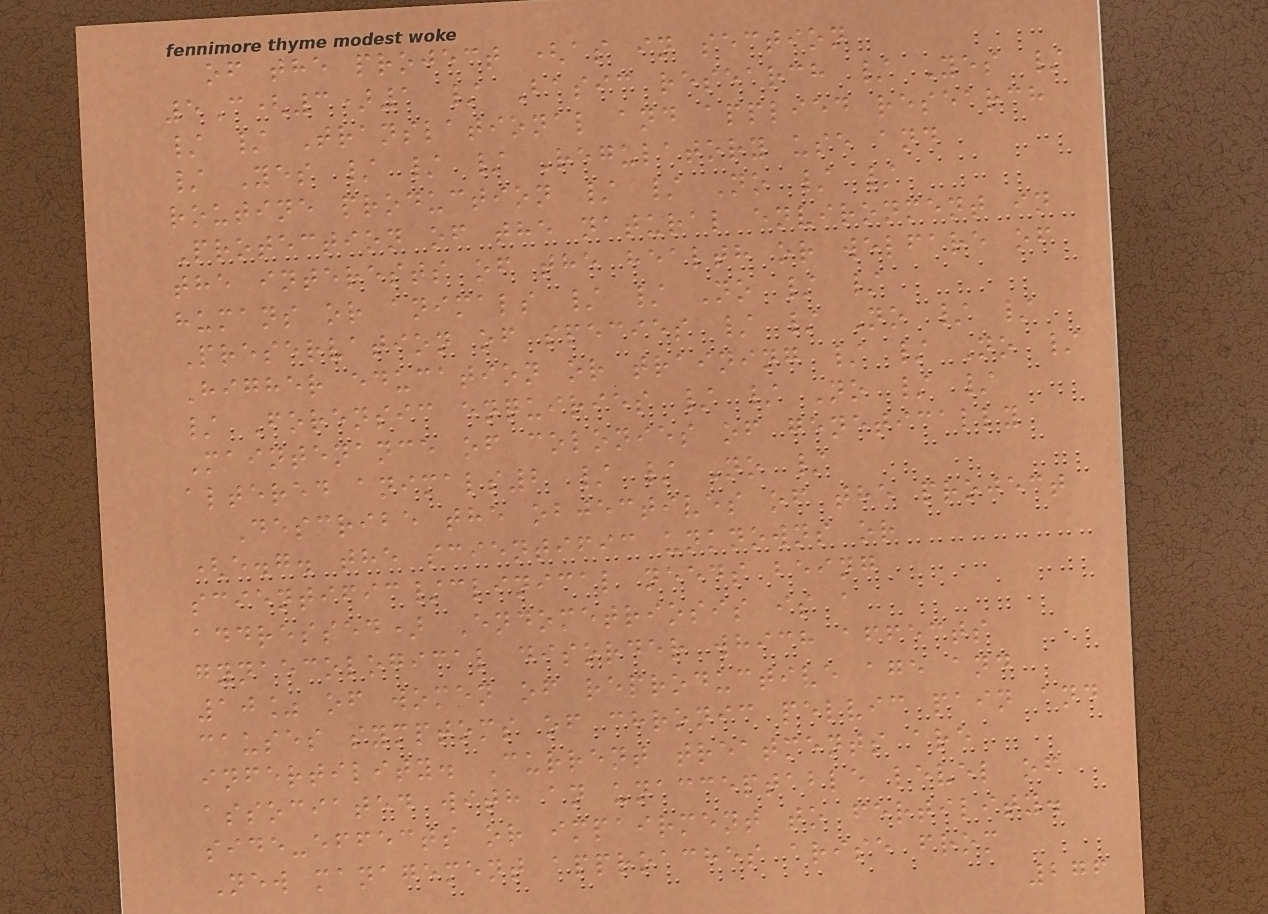of the project (as in section
5C(3)1 / Basic research / Yes /
/ / Translational and applied research
/ Yes / / / Regulatory use and
routine production / / No / /
Protection of the natural environment in
the interests of the health or welfare of
humans or animals / / No / /
Preservation of species / / No / /
Higher education or training / / No /
/ Forensic enquiries / / No / /
Maintenance of colonies of genetically
altered animals2 / / No /
Describe the objectives of the project
(e.g. the scientific unknowns or
scientific/clinical needs being
addressed) Endometriosis is a
gynaecological disorder which affects
10% of women of reproductive age and
causes symptoms of chronic pelvic pain and
infertility. Current treatments are
associated with an unacceptable level of
side-effects or impairment to fertility.
New management approaches arise from
276
